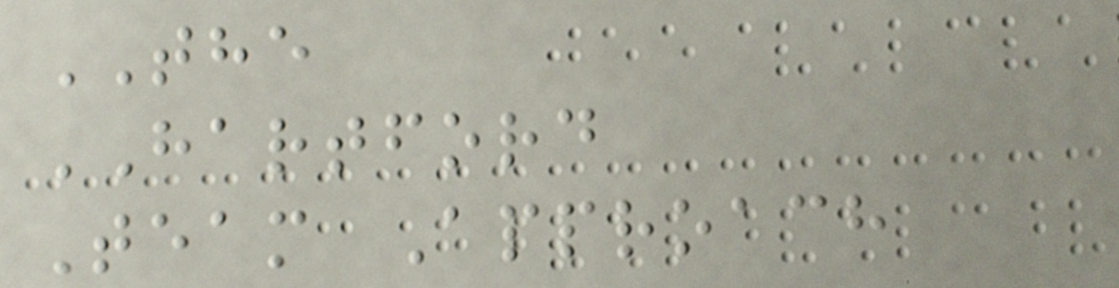THE
HARTFORD
Team Approach
